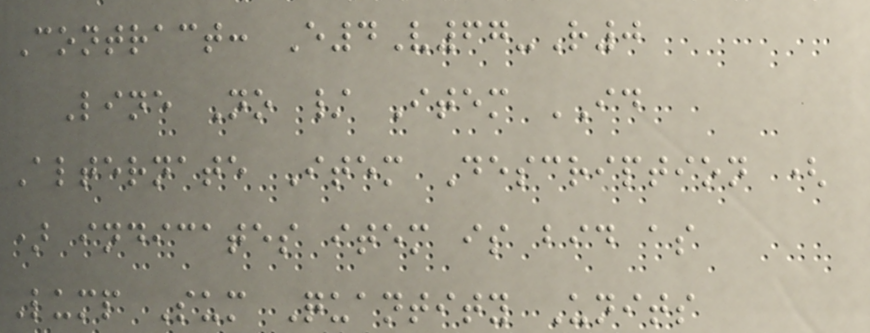Contract: E4V67-R0
Line No / Item ID
Alternate Item Description (
) indicates item is bid as
Lump Sum Quantity Units
